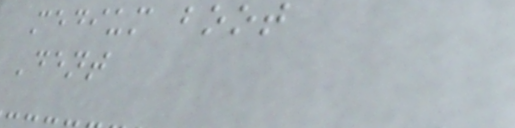medium boot
Dent
